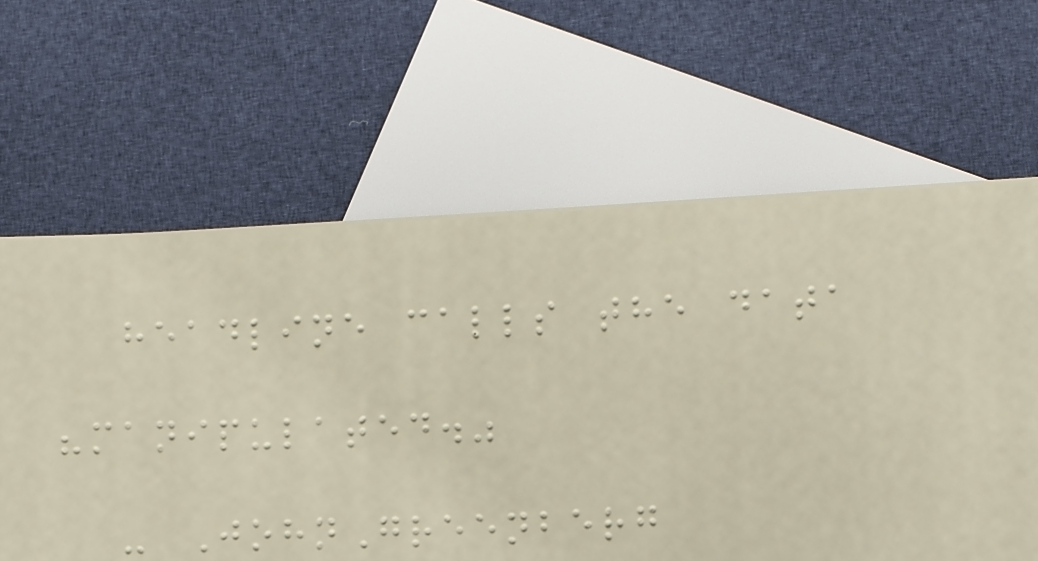headline calls the data
"manipulated."
- JohnGreenberg
